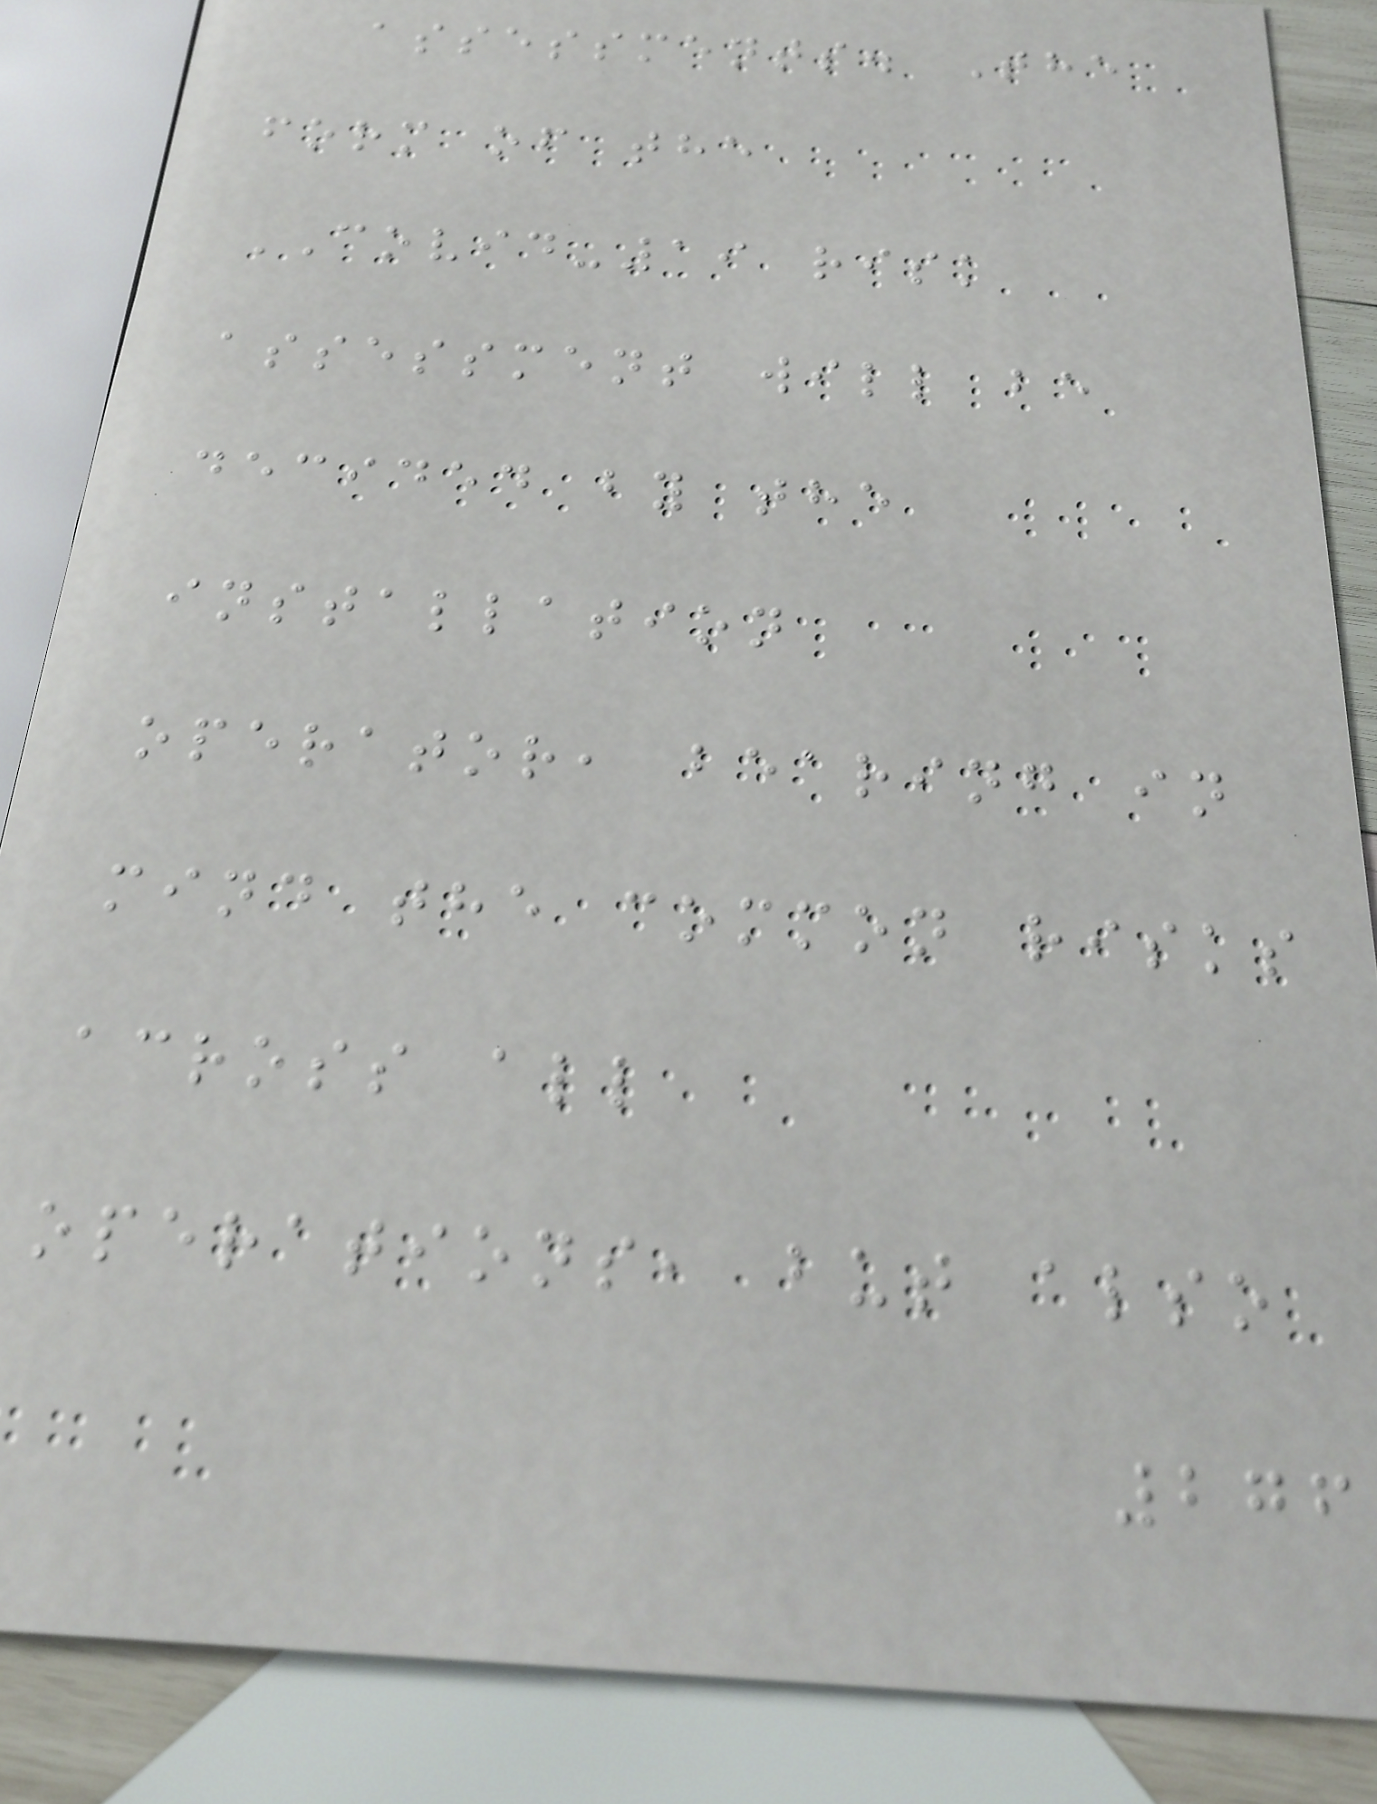assessments. The
form of the
COVID-19 risk
assessment will be
decided by the
installation
operator, bearing in
mind the common risks
across all
operations, but also
276
